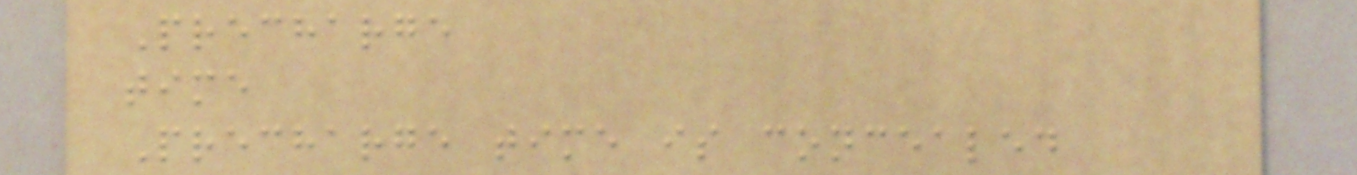Precharge
time
Precharge time is concealed
